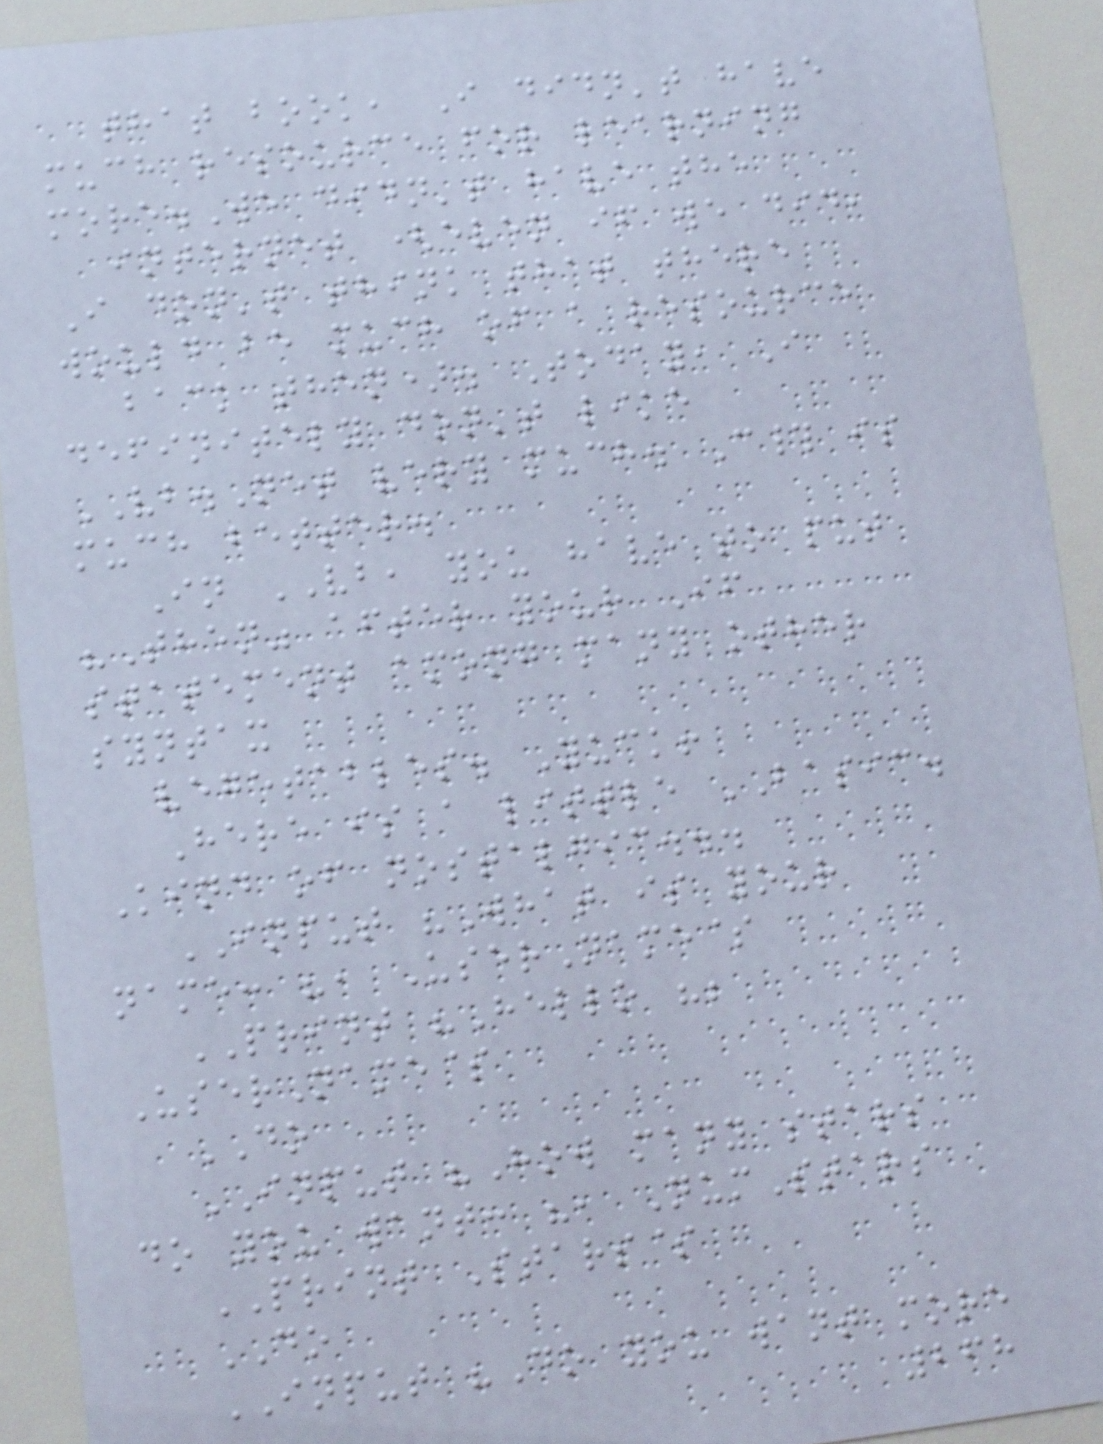that book, I didn't have
much resource for learning
more.We didn't have the
internet (even if we did,
I don't think that there
would be much of a resource
back then). Today, I
definitely don't like
VB.Net very much. C# is
much better.
In VB, you have to put
"Then" after your If
statement among many other
syntax
vegetables. Yuck!
Here is a little BASIC.
Kind of nostalgic...
INPUT "What is your
name: ", UserName$
PRINT "Hello ";
UserName$
DO
INPUT "How many stars
do you want: ", NumStars
PRINT Stars$
DO
INPUT "Do you want more
268
